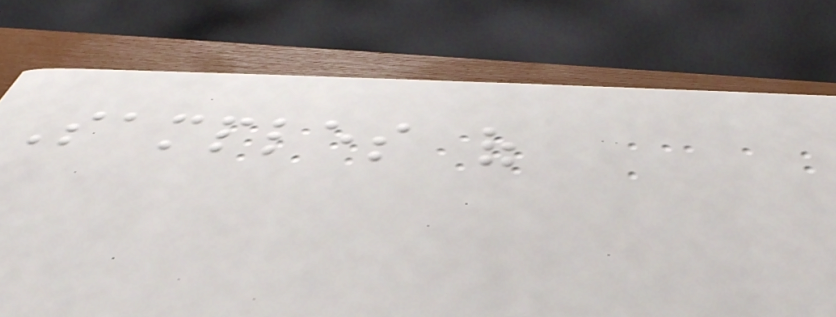Samples of
